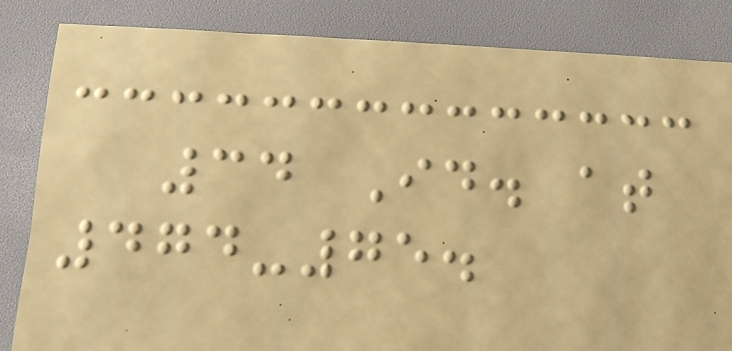34 Id. at
474-75.
